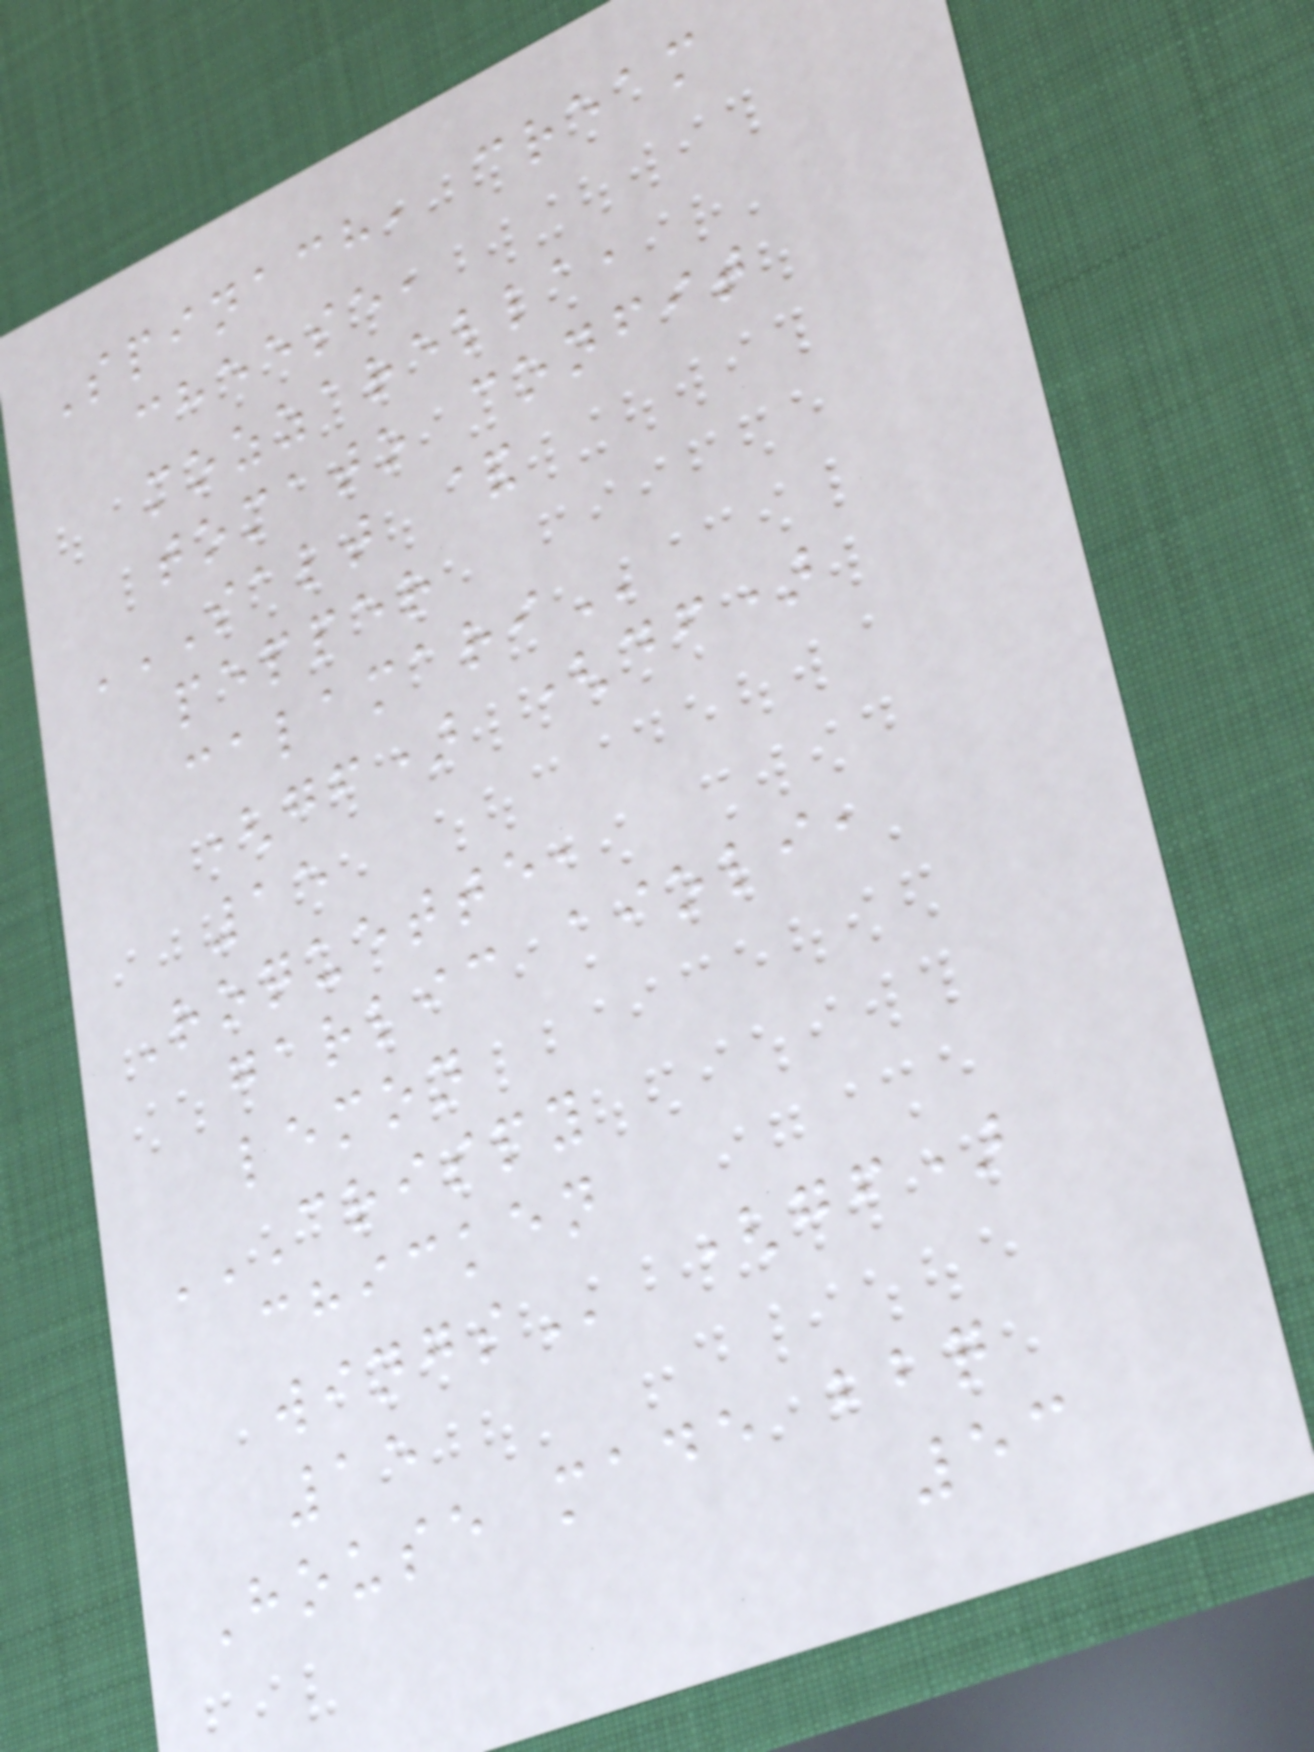Spinach, cream
cheese,
mozzarella,
tomato confit
SALT &
PEPPER
CALAMARI
(gf) (df)
15
Roquette,
garlic aioli,
lemon
CRISPY
CHICKEN
WINGS (gf)
15
House made bbq
53
